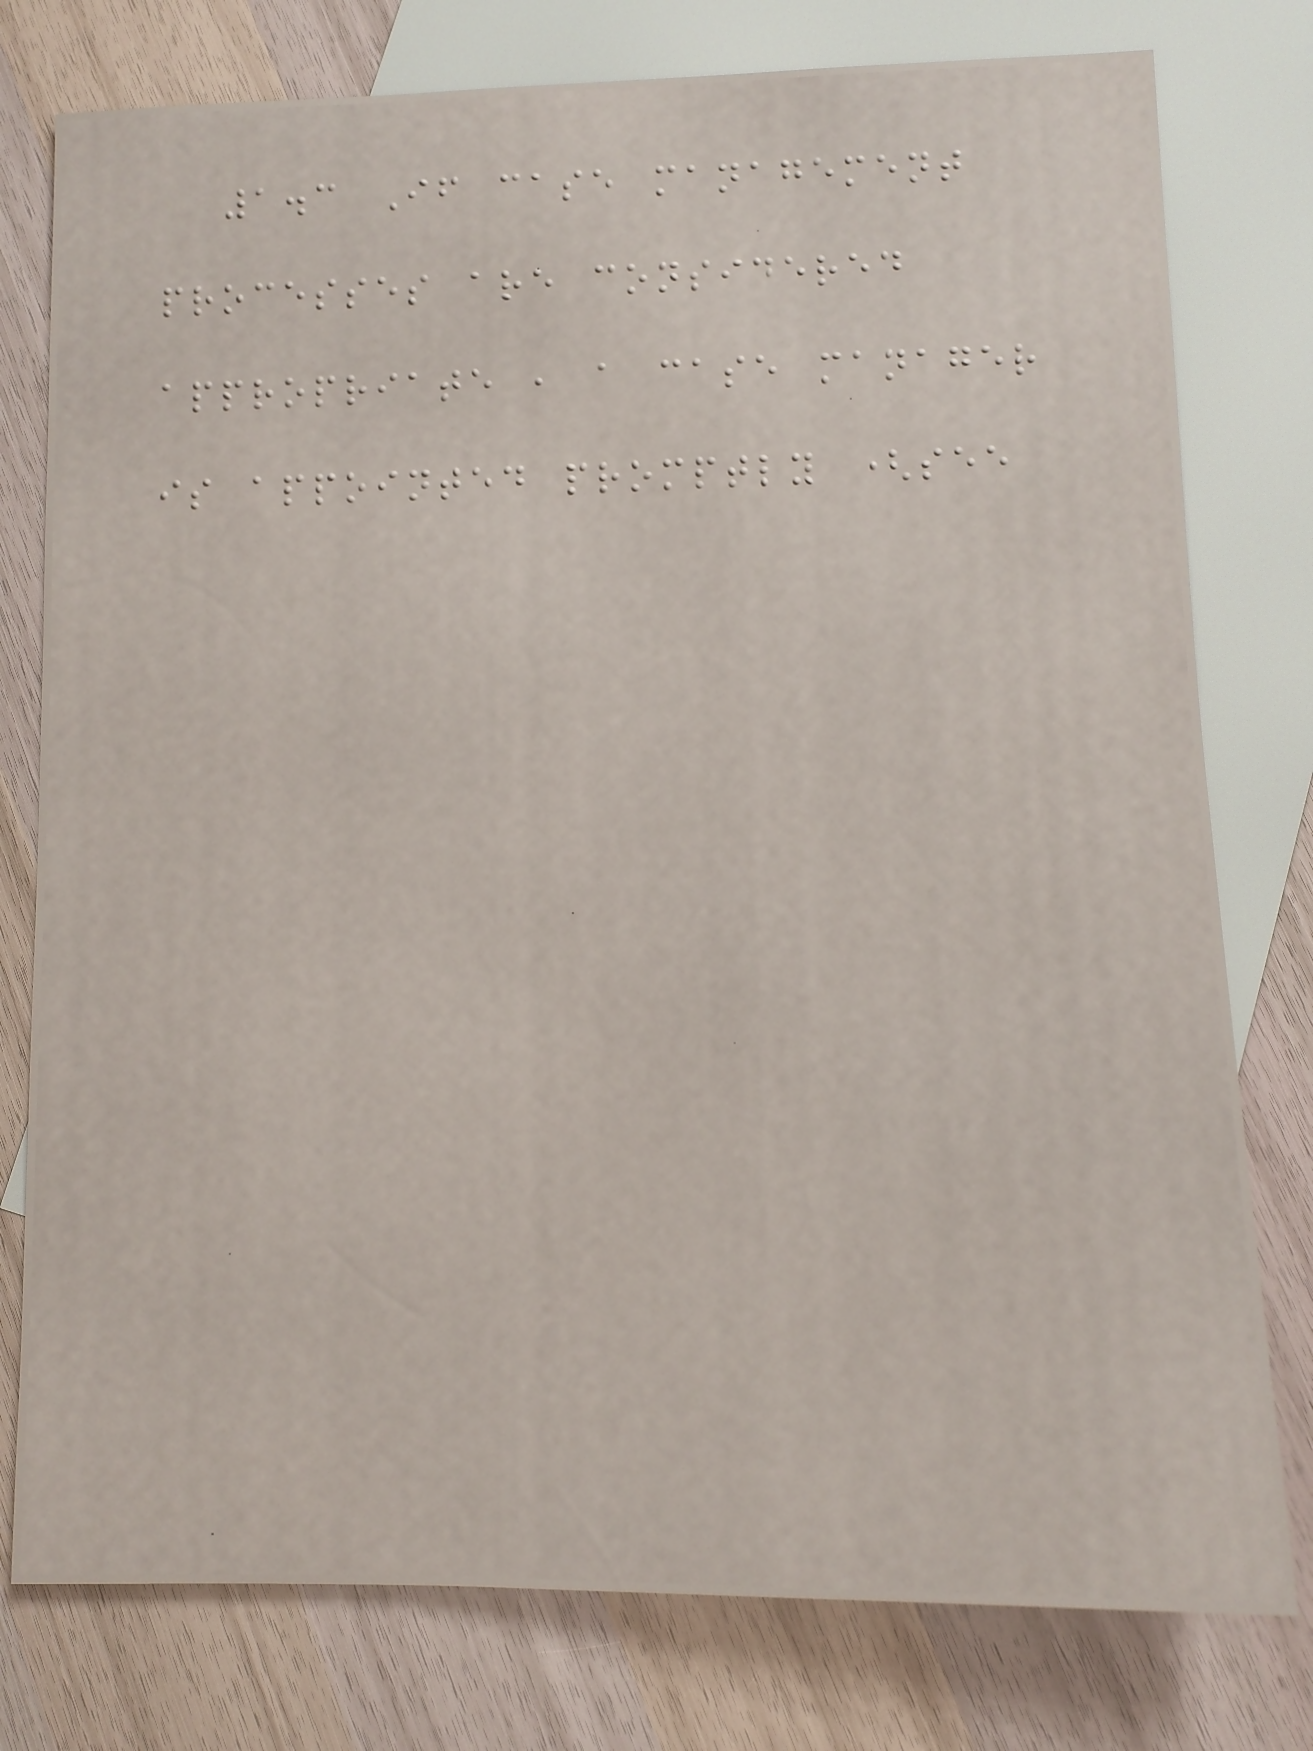1.3 If case management
processes are considered
appropriate , a case manager
is appointed promptly (see
